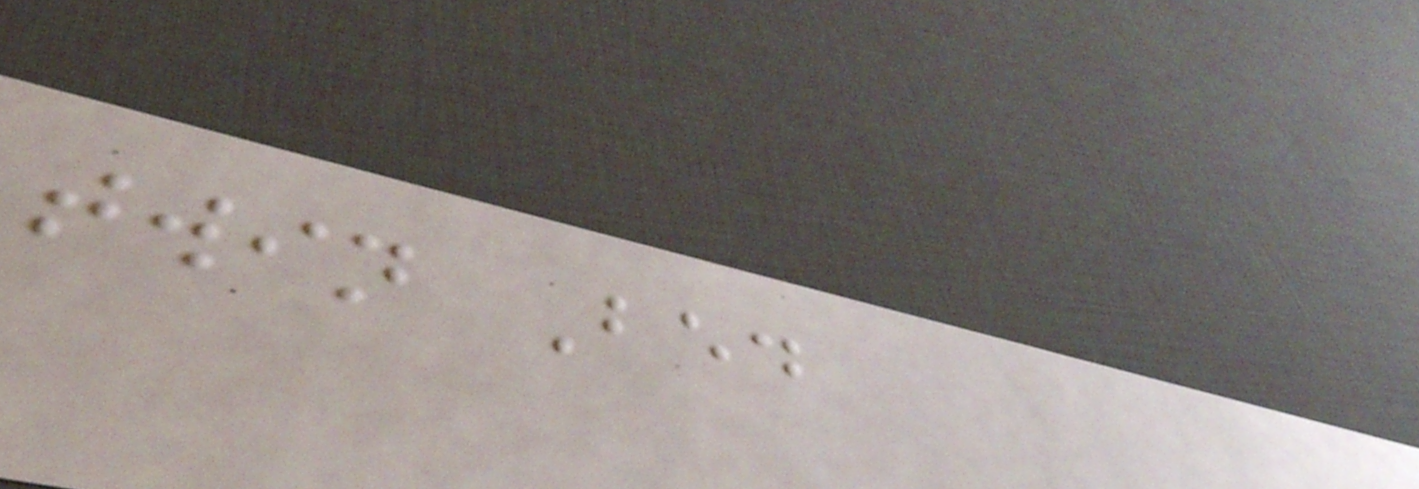twin Bed
